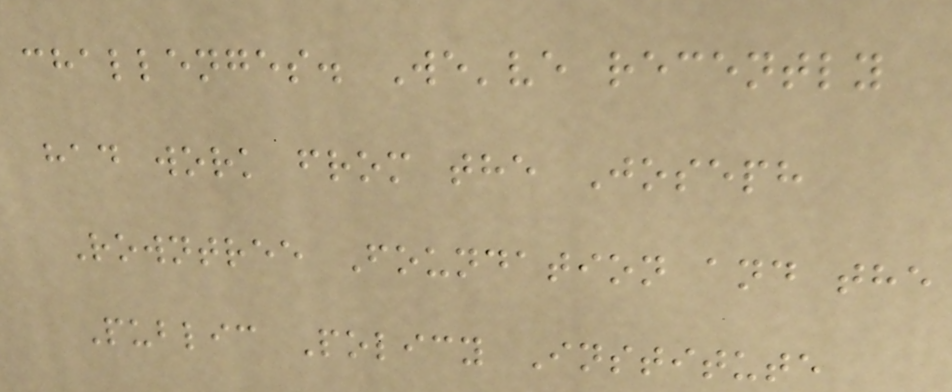challenges. We've recently
had work from the Joseph
Rowntree Foundation and the
Public Policy Institute
